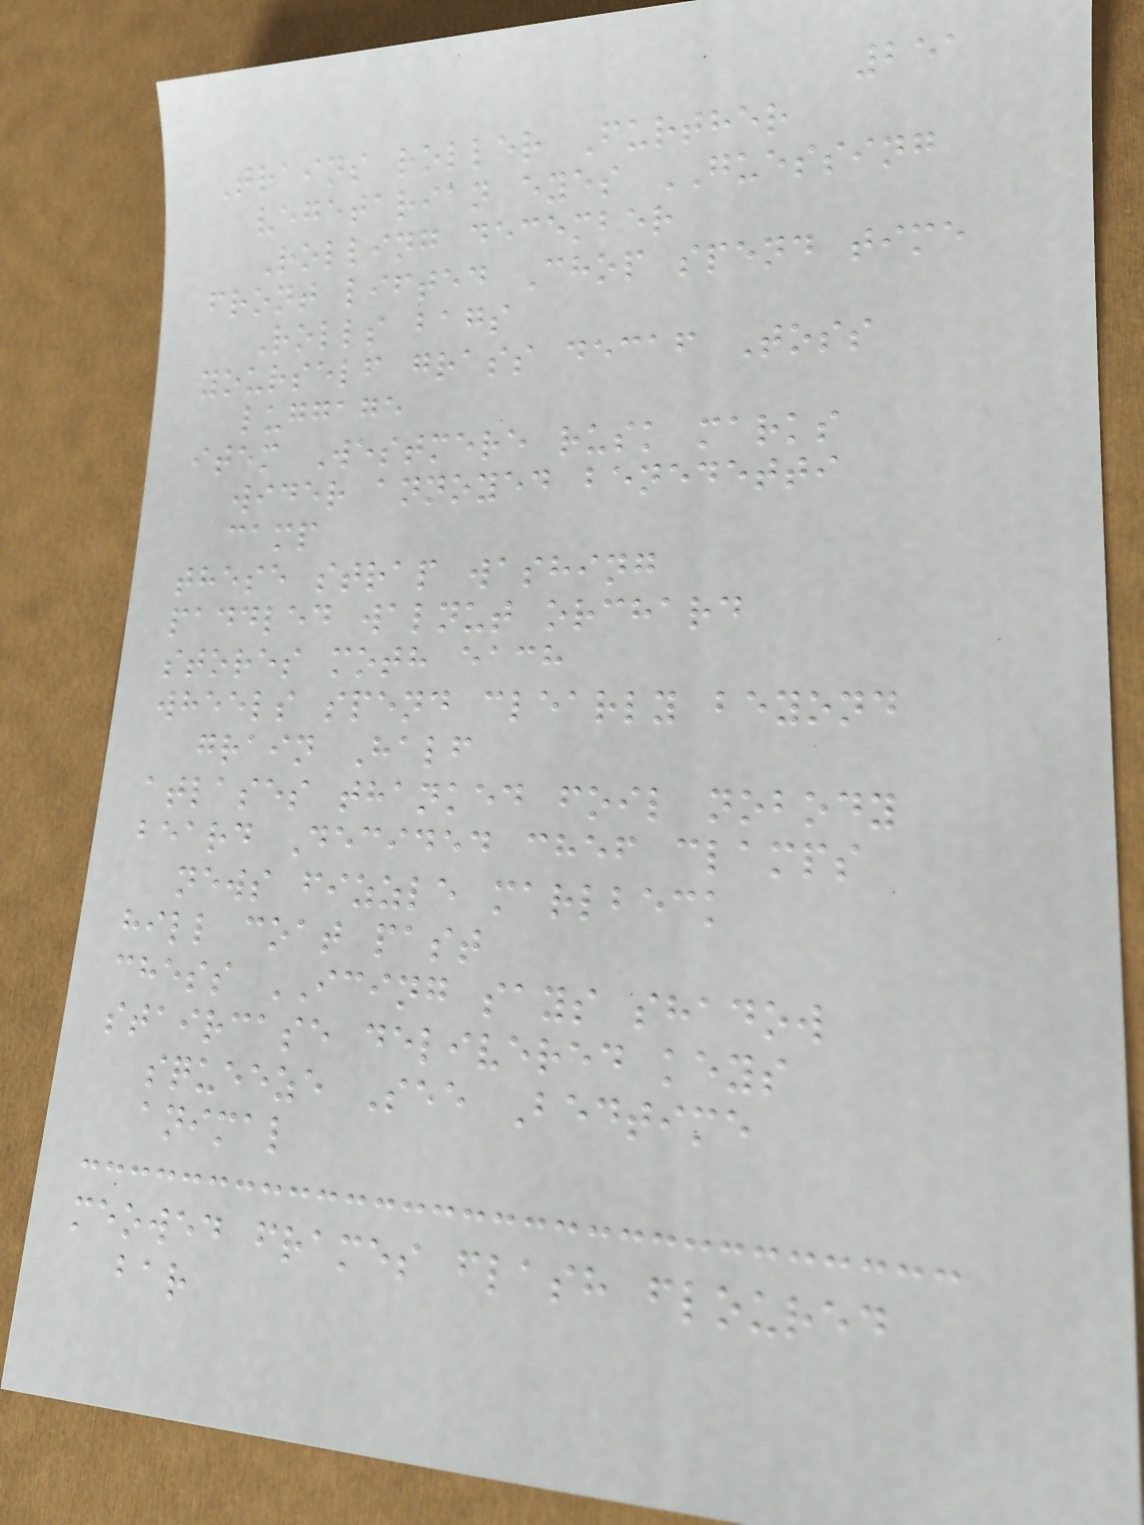251
Trains roller Further
vegetarian eyes GUESSING
Rolling december
front lifted Chop spend time
Rolls bags
yourself grass decaf Toss
luggage
item Westmere rusk marks
wider annoyed benedetti
camp
these strap washing
paddled walnut orchard
stores moth each
wheels spend clearly beyond
grain Half
atlases thanked foil nobody
beard Decided chef clamps
news fizzle marlbeck
hill coat past
chess ICING says shadow
staircase delivered keys
squeeze See Bedtime
animal
meowed frames flash floured
bar
